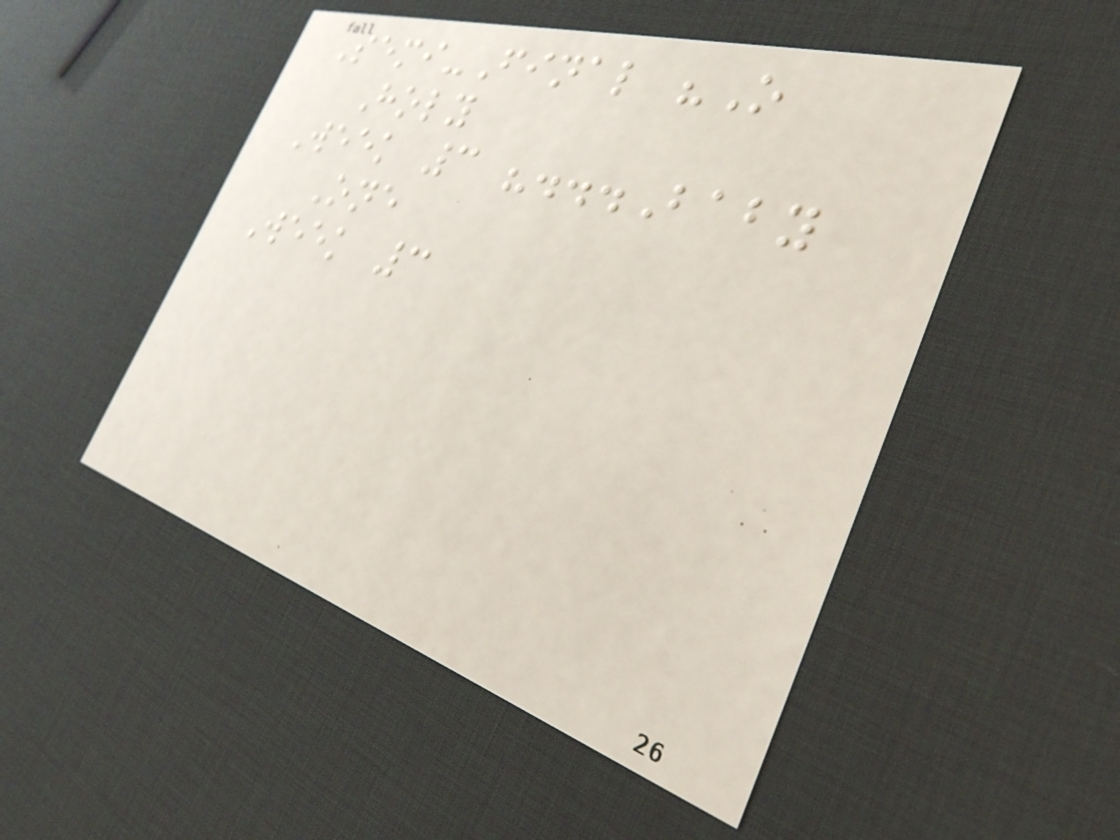Semi-Final "O
Holy
Week 3 "...Baby
One
Week 3
